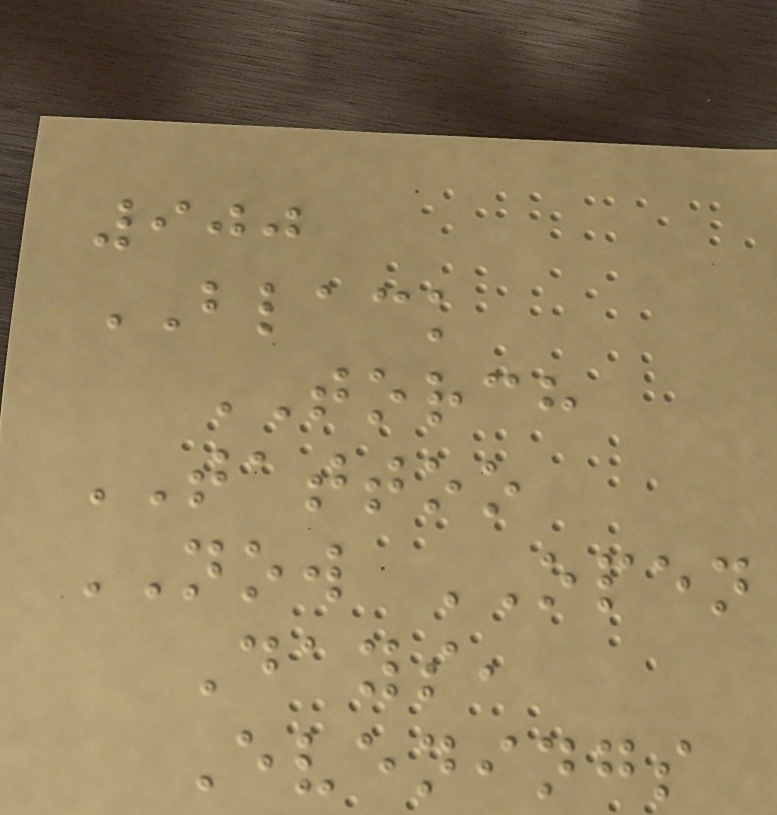900
BLACK
TORCH
TATTOO
NOW OPEN
Days,
Evenings
